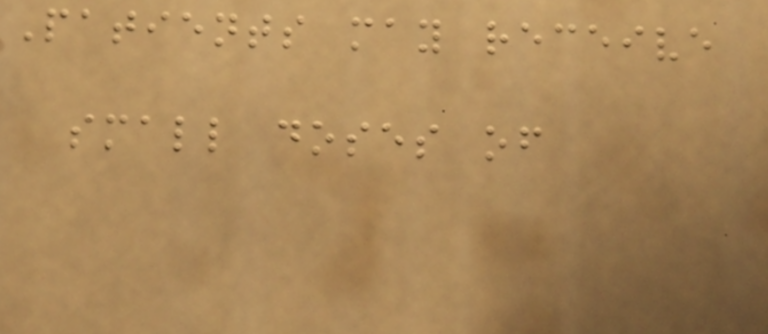Patients may receive
small doses of
